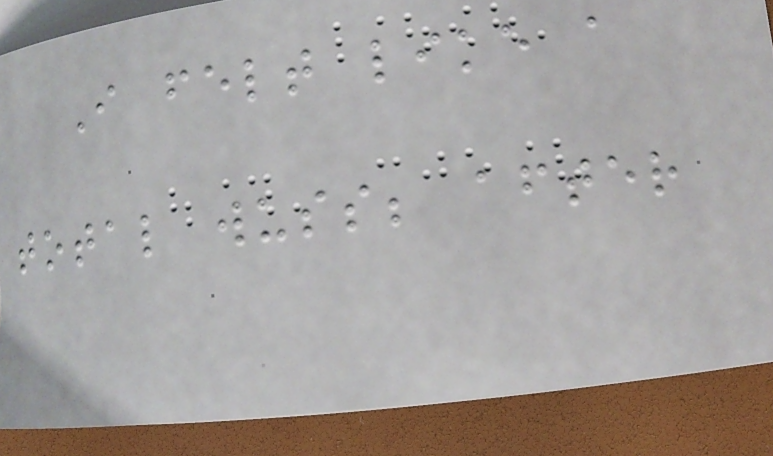I felt like a
total wuss; after
